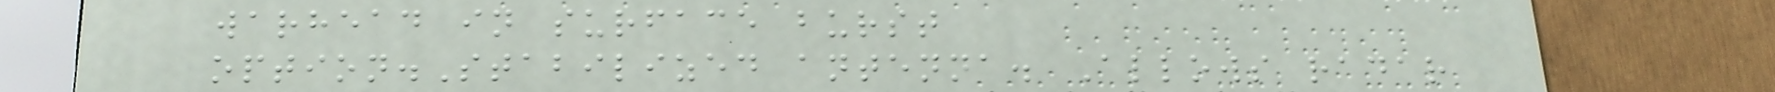warhead in surface burst
option.Stabilized antenna. Allows radar
